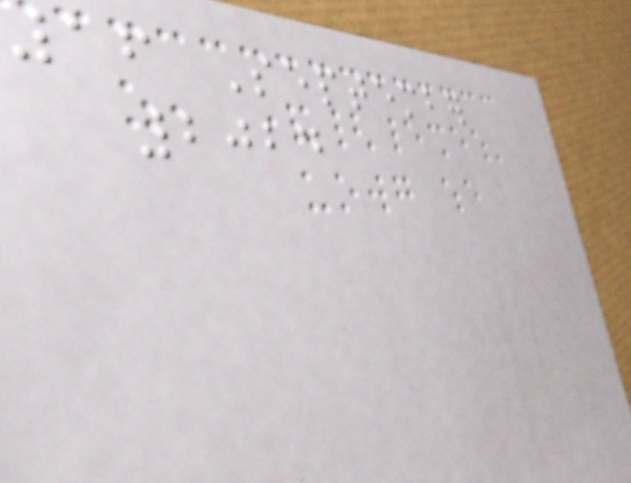16 September
2024
